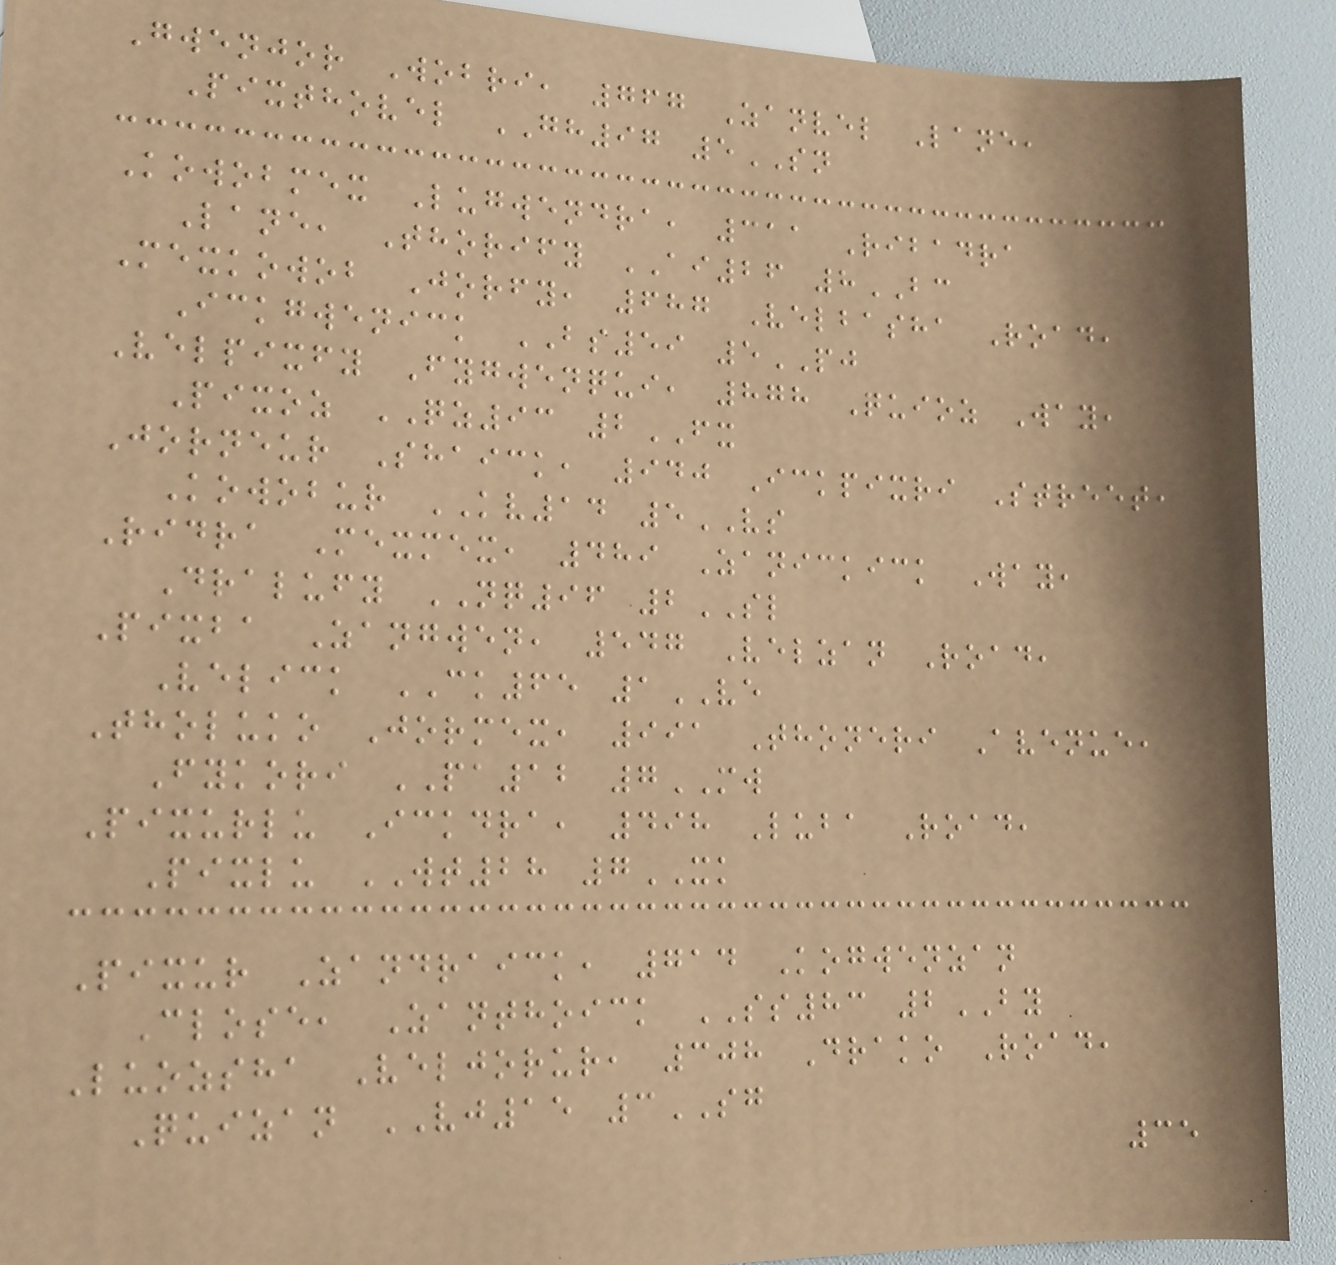Gwenjor Wobri, 767 Zanvel Lane,
Pixthovel GH97 5SN
Kowobmex Lugwendra, 311 Ribadra
Lane, Thorify AI26 8BC
Mexkowob Jorfy, 687 Velbasha Road,
Ickgwenick BS59 5PJ
Velpixfy Fygwenqui, 878 Quioz Way,
Pixoz QZ93 2FX
Jorneur Shaick, 940 Ickpixri Street,
Kowobur KV14 5VS
Ridra Mexmex, 489 Zanickick Way,
Dralufy NQ96 2SL
Pixba Zangwen, 547 Velzan Road,
Velick CK65 1VE
Tholuko Jormex, 991 Thoneri Avenue,
Fykori PA12 7MW
Pixurlu Ickdra, 498 Luba Road,
Pixlu WT28 7XK
Pixur Zandraick, 714 Kogwenzan
Close, Zanthoick SS83 2BY
Luozsha Veljorur, 308 Drako Road,
Quizan VJ15 3SG
35
